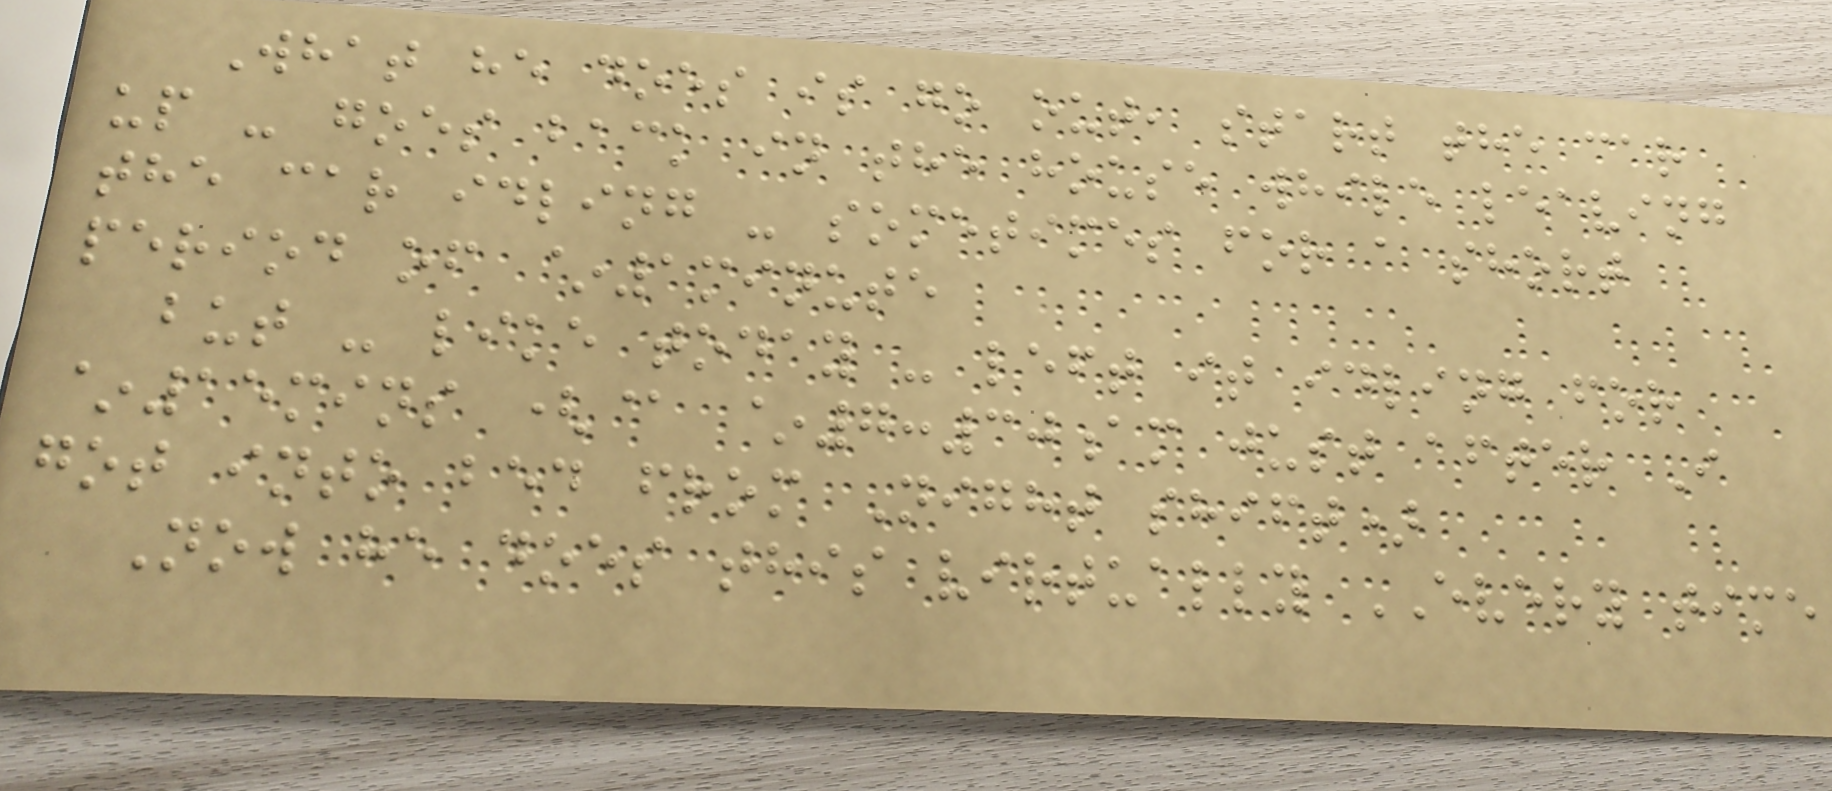What he does is go out, start the car
up - goes back in the house while leaving
the car idling - sometimes for a short
period of ~1minute
but - like today - left it idling for
~15mins (@ ~7:30am just after I
got into bed from Night shift)
Now he does this virtually EVERY time
